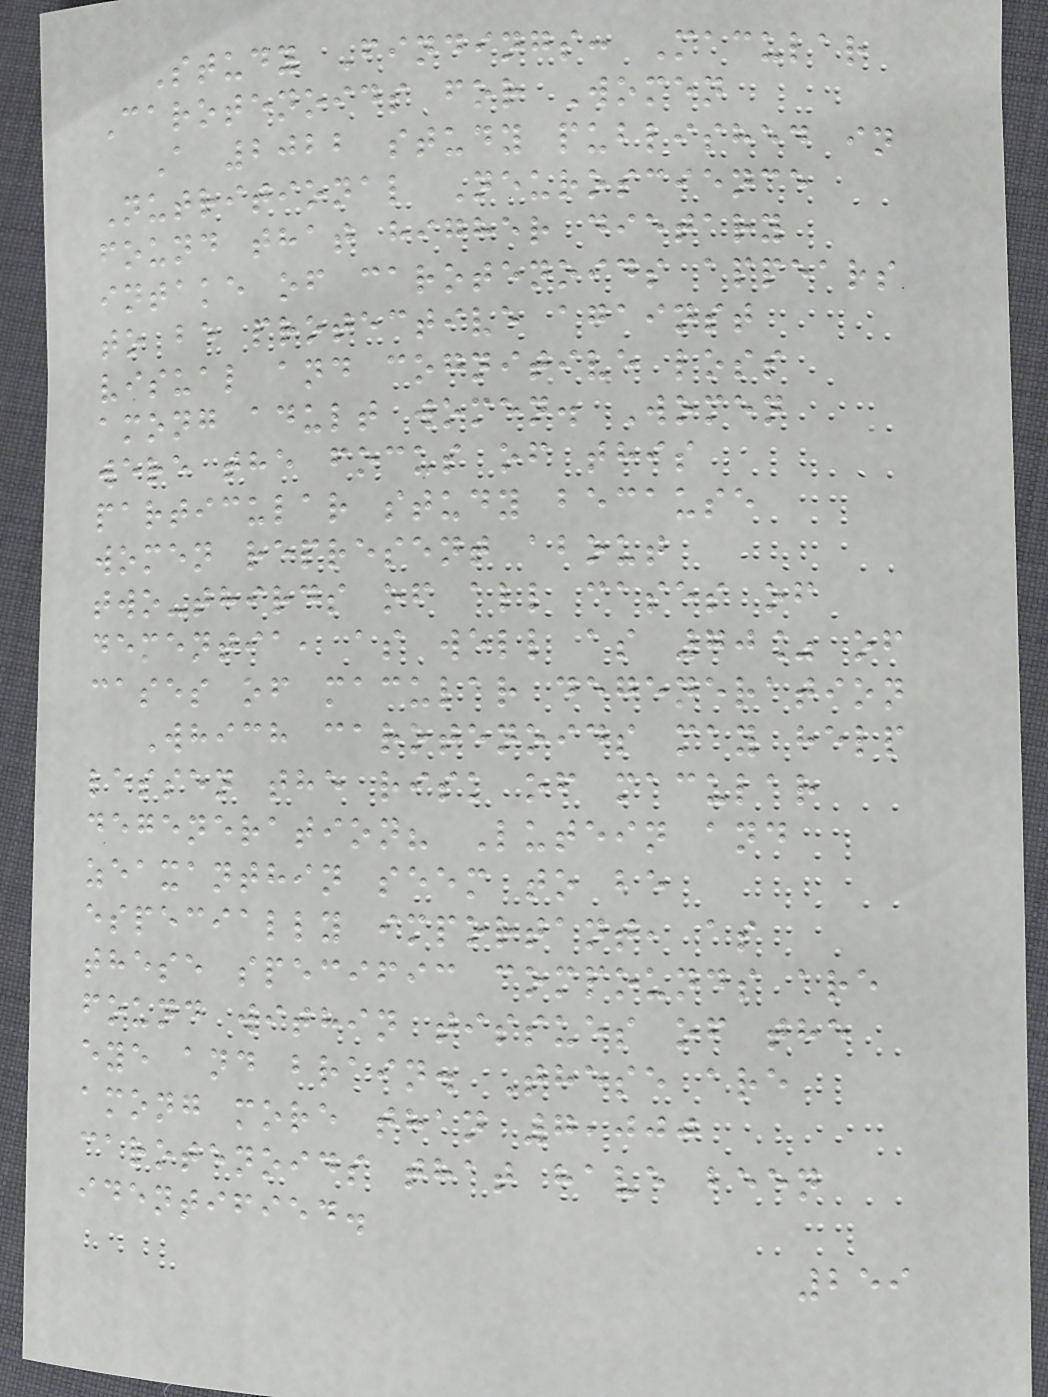Study Findings: Macular
Carotenoids for Women
A 2022 study published in
Nutritional Neuroscience
found that higher dietary
intake of carotenoids appears
to be protective against
visual and cognitive loss
among adult women. Women
were the focus of this
particular study because
women represent about
two-thirds of all cases of
dementia, as well as 70% of
cases of macular degeneration
Which carotenoids may help
lessen the risk of macular
degeneration? Lutein and
zeaxanthin seem to be
especially important, as
these specific compounds are
found within tissues of the
eye and brain. These are
among more than 7,000
carotenoids that have been
identified.
259
